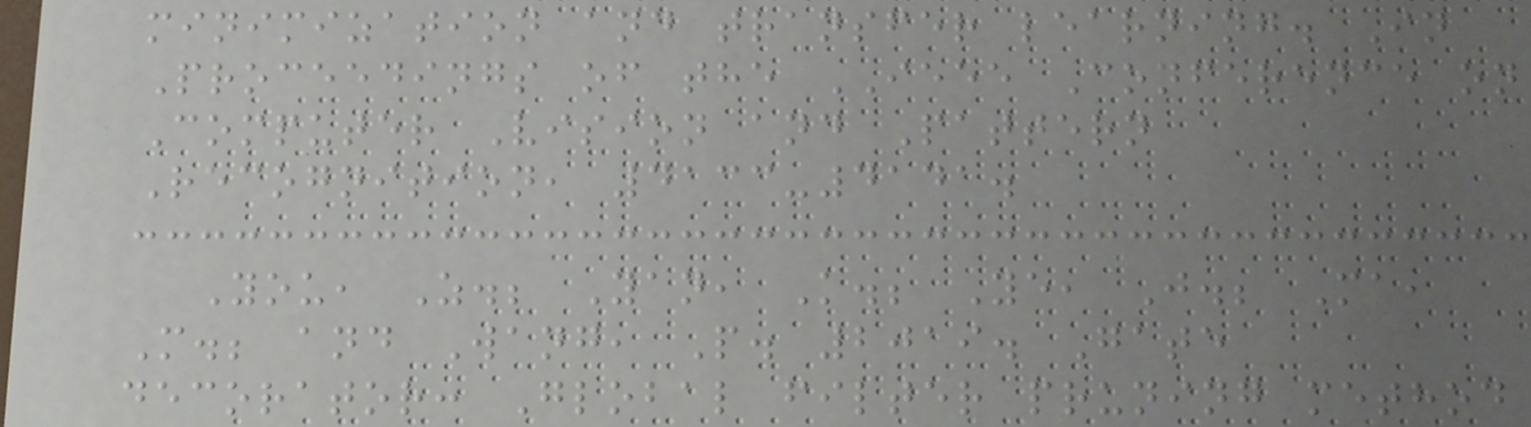minimization and transfer learning. In
Proceedings of the IEEE Conference on
Computer Vision and Pattern
Recognition, 4133-4141.
You, Z.; Yan, K.; Ye, J.; Ma,
M.; and Wang, P. 2019. Gate
decorator: Global filter pruning method
